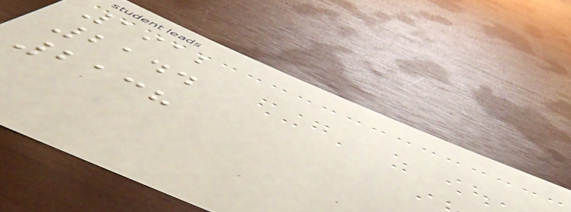1912
2144
2138
